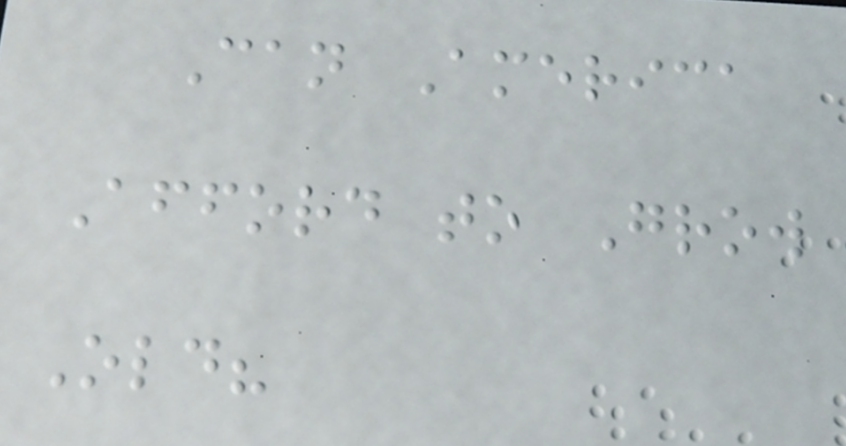Can America
Afford to Grow
Old?
